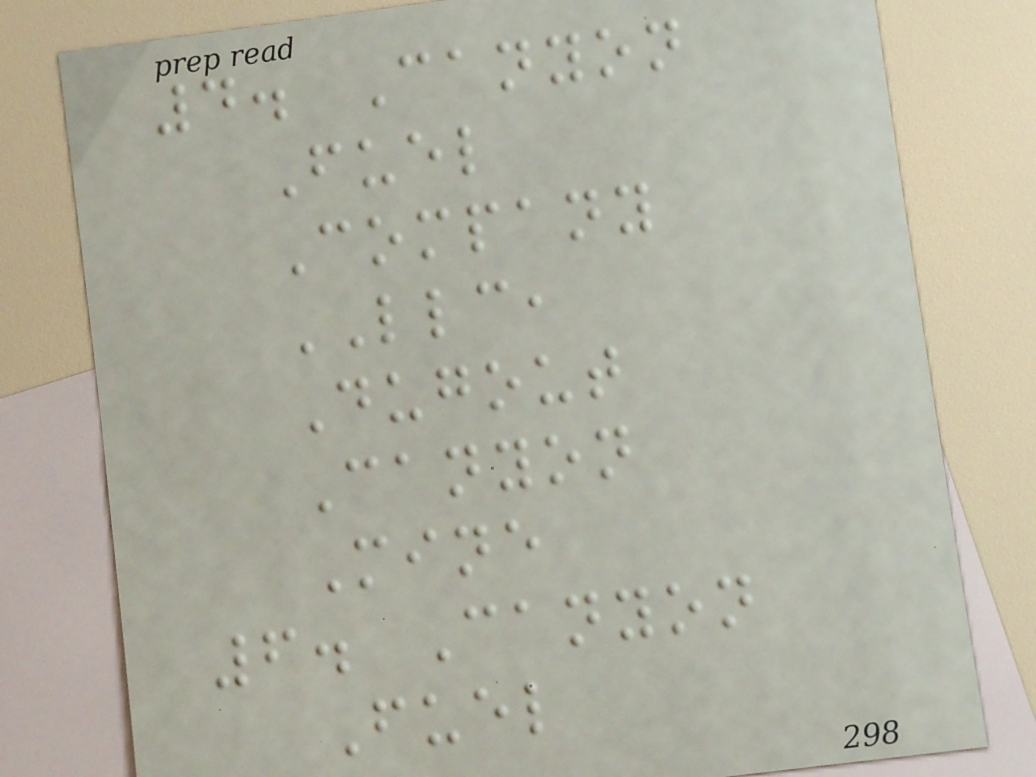4. Canyon
Fuel
Company
LLC,
Dugout
Canyon
Mine
6. Canyon
Fuel
